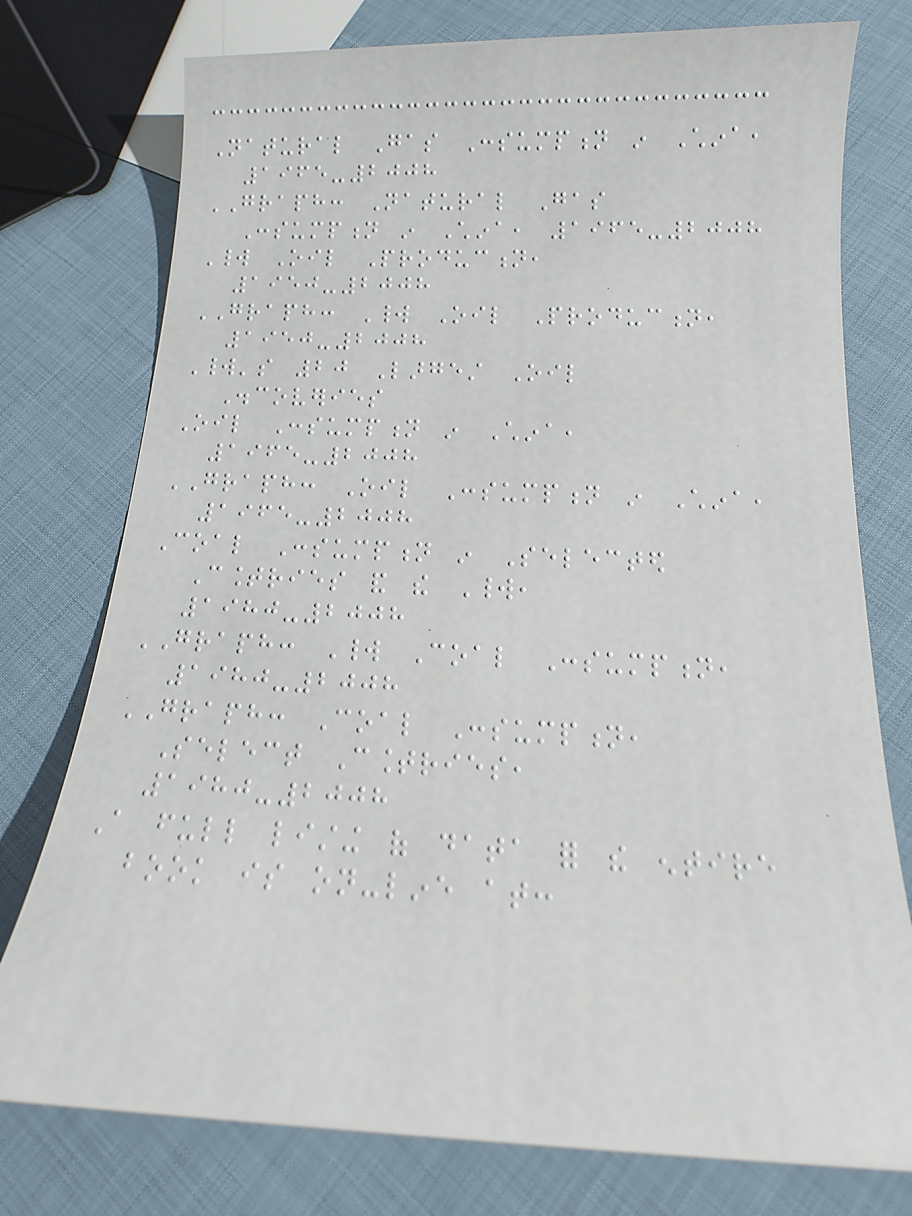Natural Gas Consumption in China,
1965-2008
GRAPH: Natural Gas
Consumption in China, 1965-2008
World Oil Production,
1950-2008
GRAPH: World Oil Production,
1950-2008
World's 20 Largest Oil
Discoveries
Oil Consumption in China,
1965-2008
GRAPH: Oil Consumption in China,
1965-2008
Coal Consumption in Selected
Countries and the World,
1980-2008
GRAPH: World Coal Consumption,
1980-2008
GRAPH: Coal Consumption,
Select Countries,
1980-2008
A full listing of data for the entire
book is on-line at:
